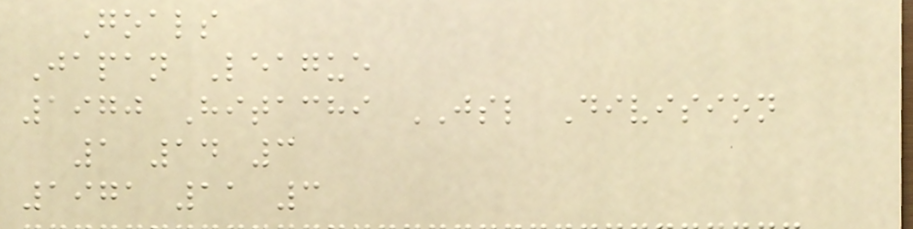Goals
Japan League
1970 Hitachi JSL Division
1 14 3
1971 11 3
